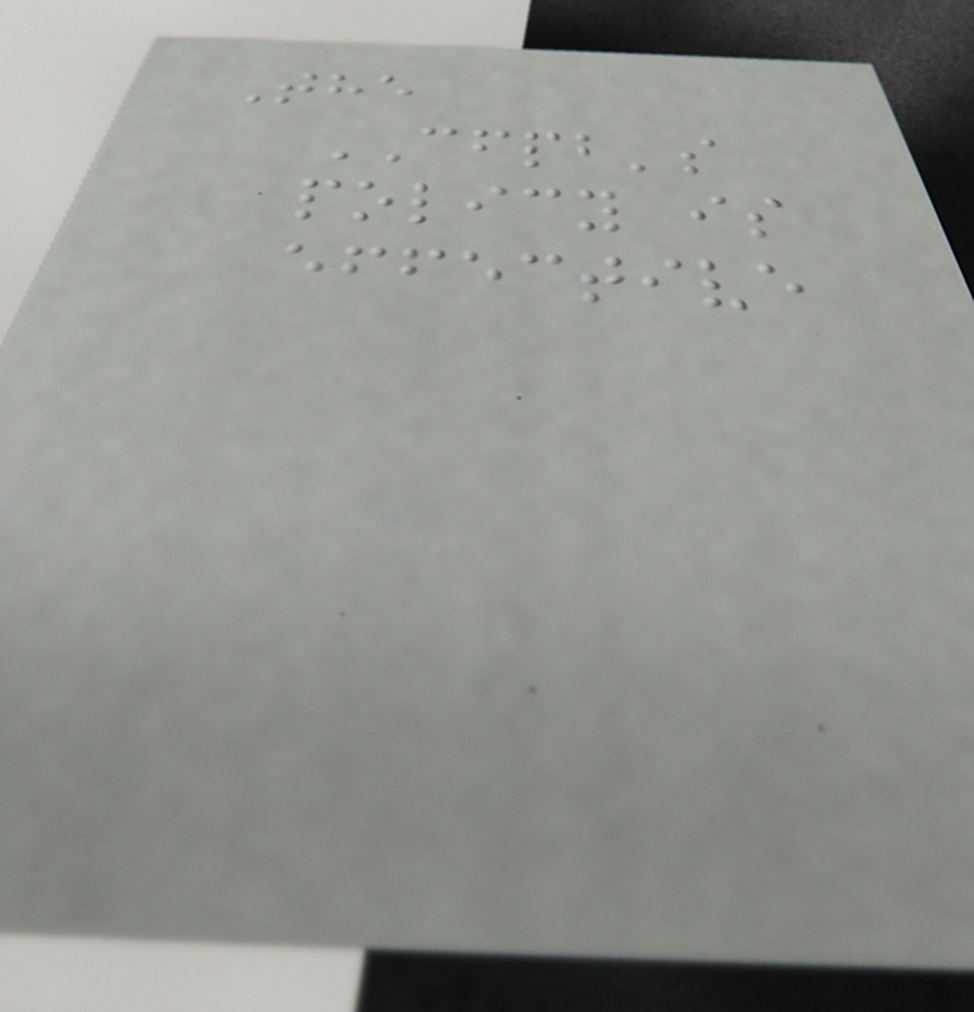The
CFPB's
policy is
effective
